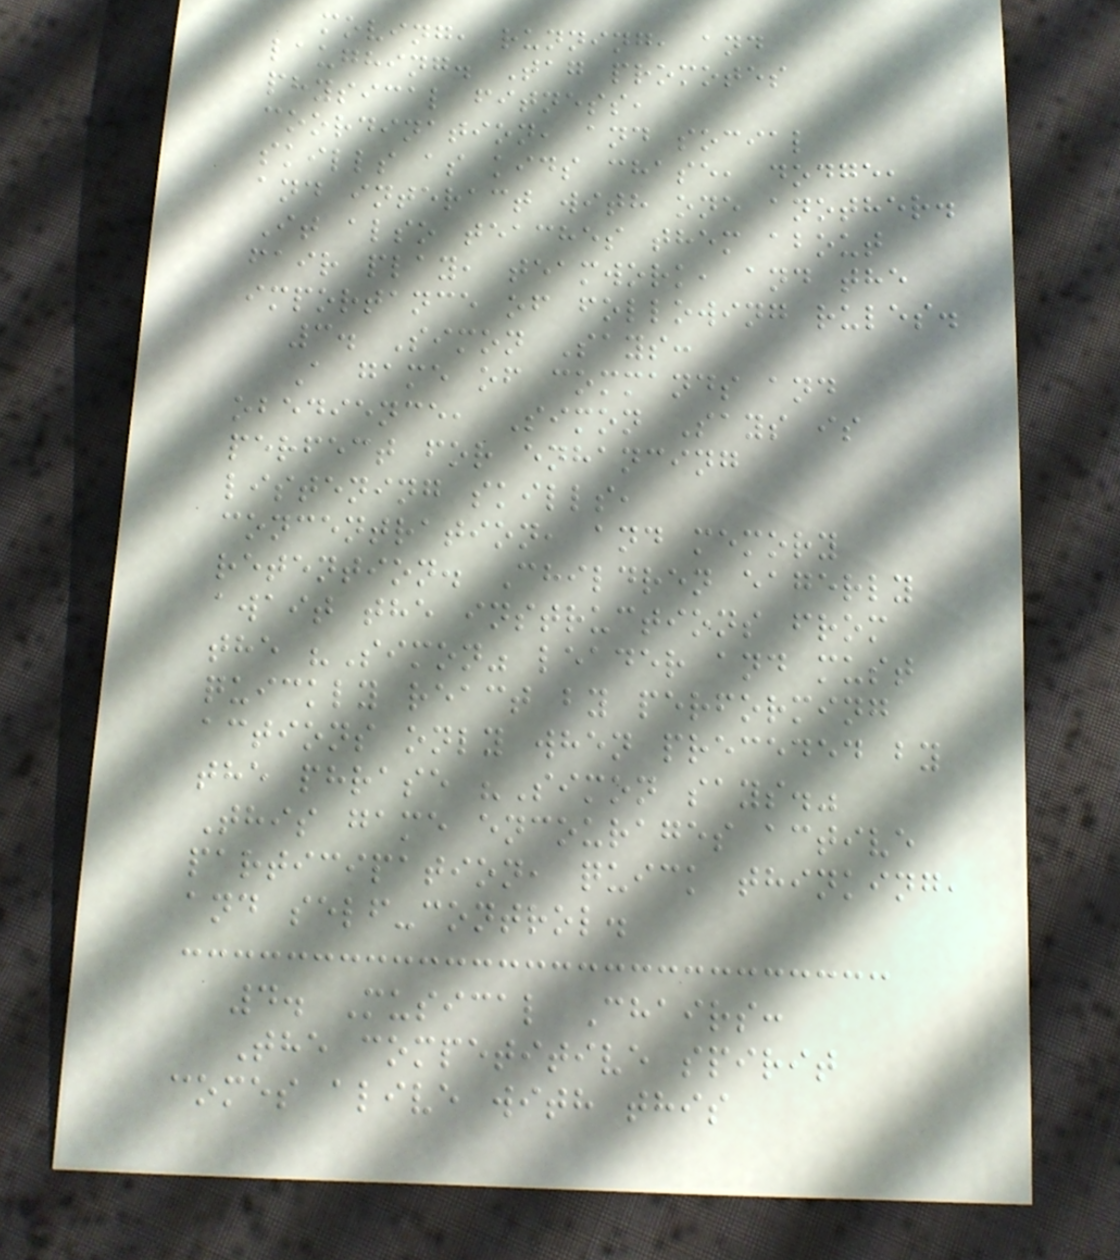moving, running, and
laughing. Tag promotes
physical fitness,
coordination, and social
skills as kids chase, dodge,
and interact with one another.
It also teaches them about
fair play, teamwork, and the
importance of following rules.
3. Simon Says:
A game of commands and
obedience, Simon Says is
perfect for enhancing
listening skills,
concentration, and memory
retention. Children eagerly
await the instructions from
the "Simon" leader and must
quickly react by performing
actions only when preceded by
the phrase "Simon says."
This game encourages active
participation, quick thinking,
and self-control.
4. Musical Chairs:
The competitive spirit
comes alive with this
